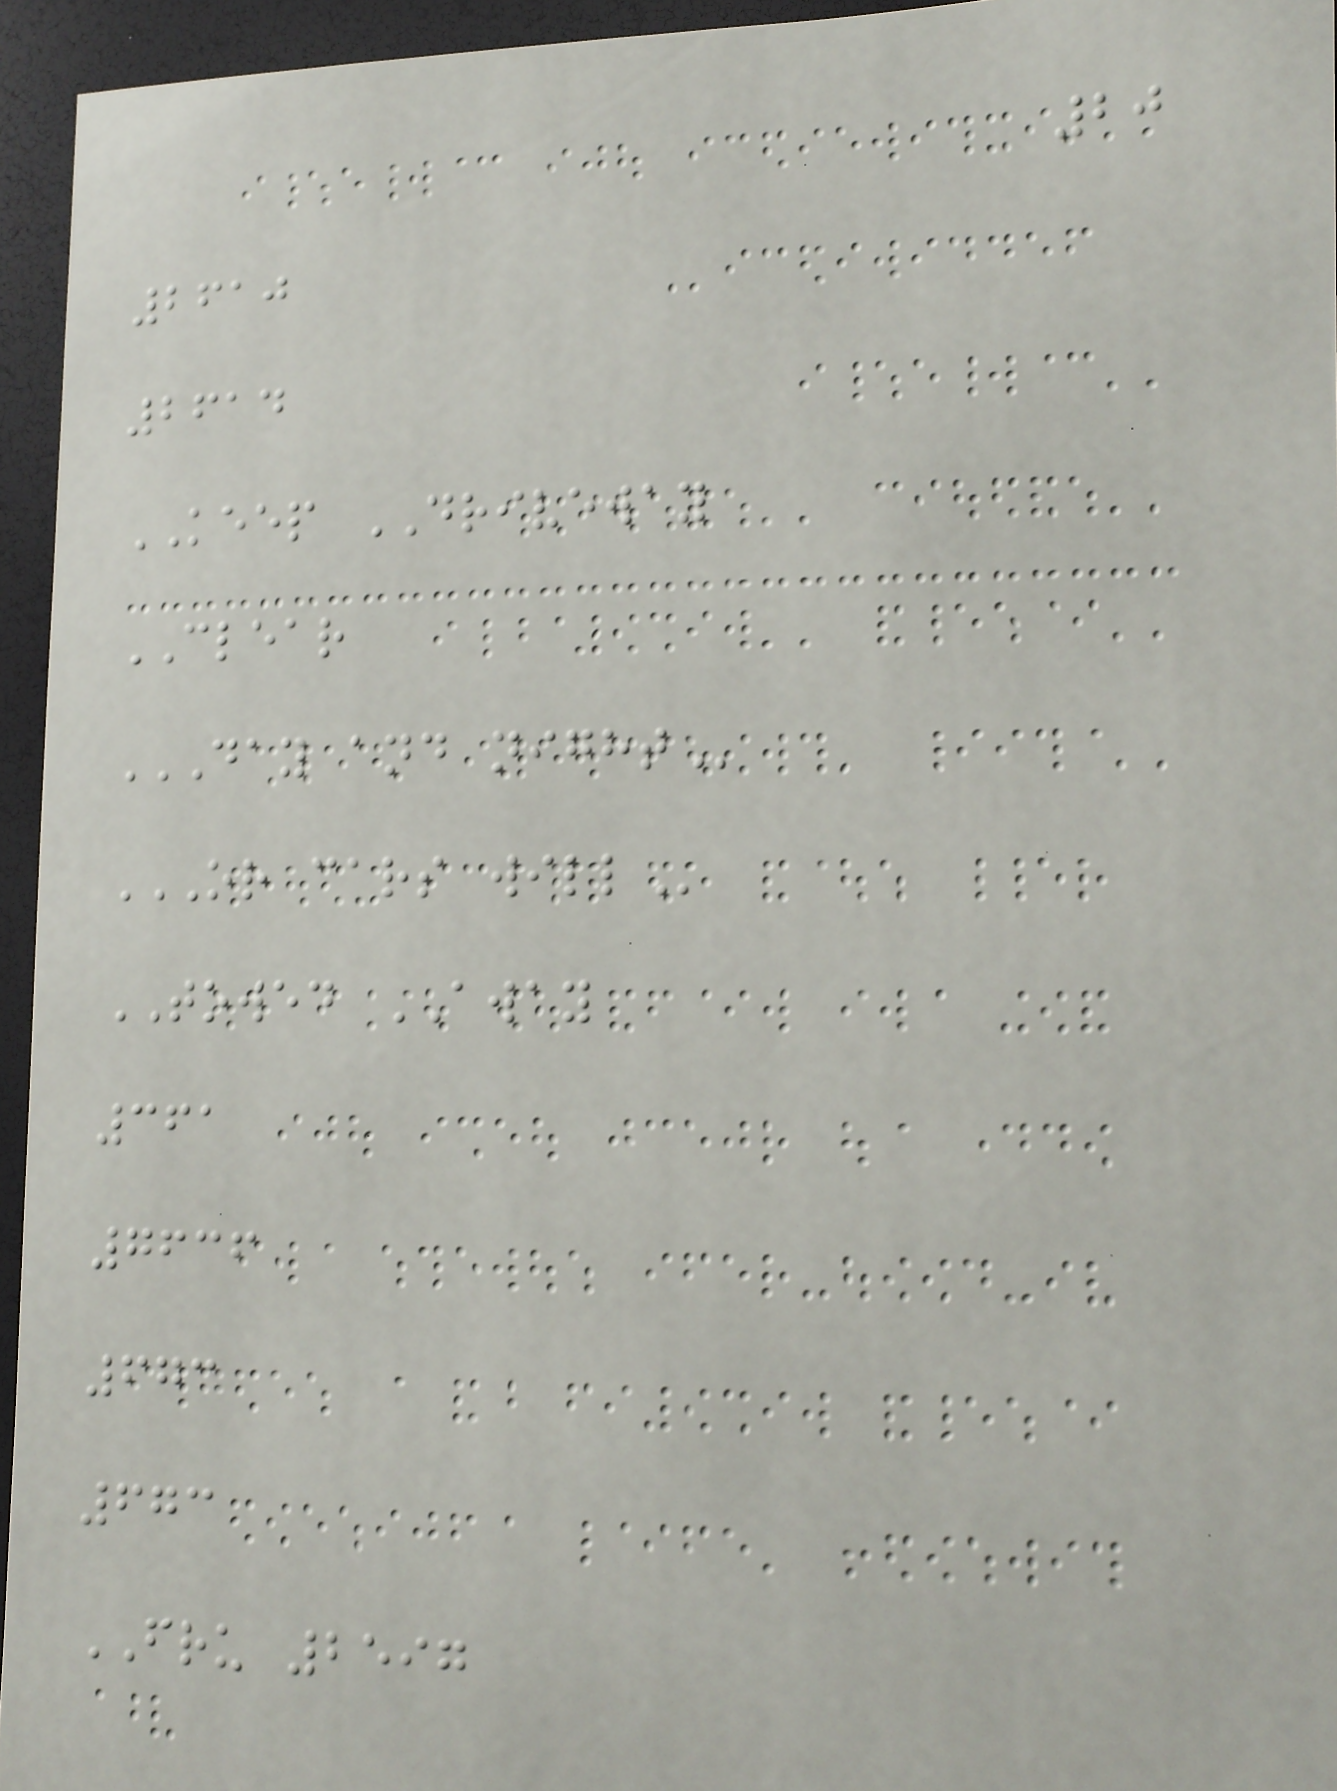20
2610
2614
KEEP DRIVEWAY
CLEAR
DAY AND NIGHT
OR CARS WILL
TOWED AWAY
361
7636
673
673
FRU 2597
